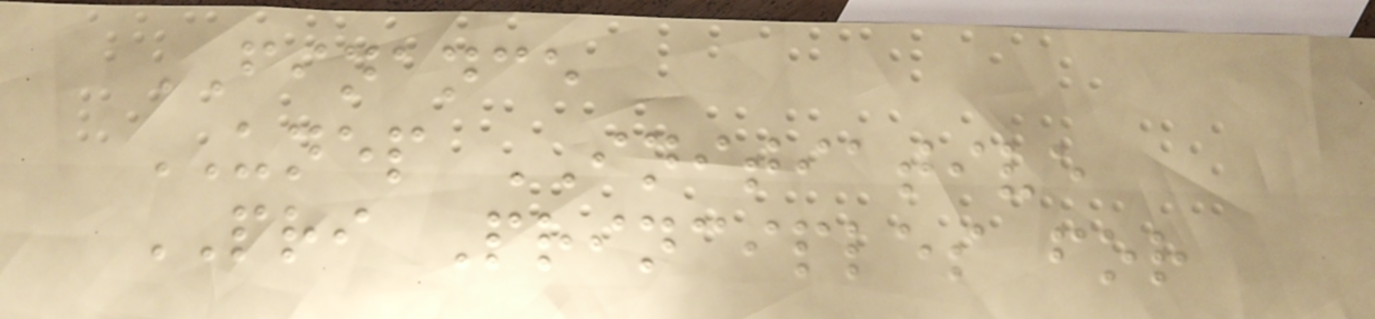FINANCE
UNEP INITIATIVE
PRI Principles for
